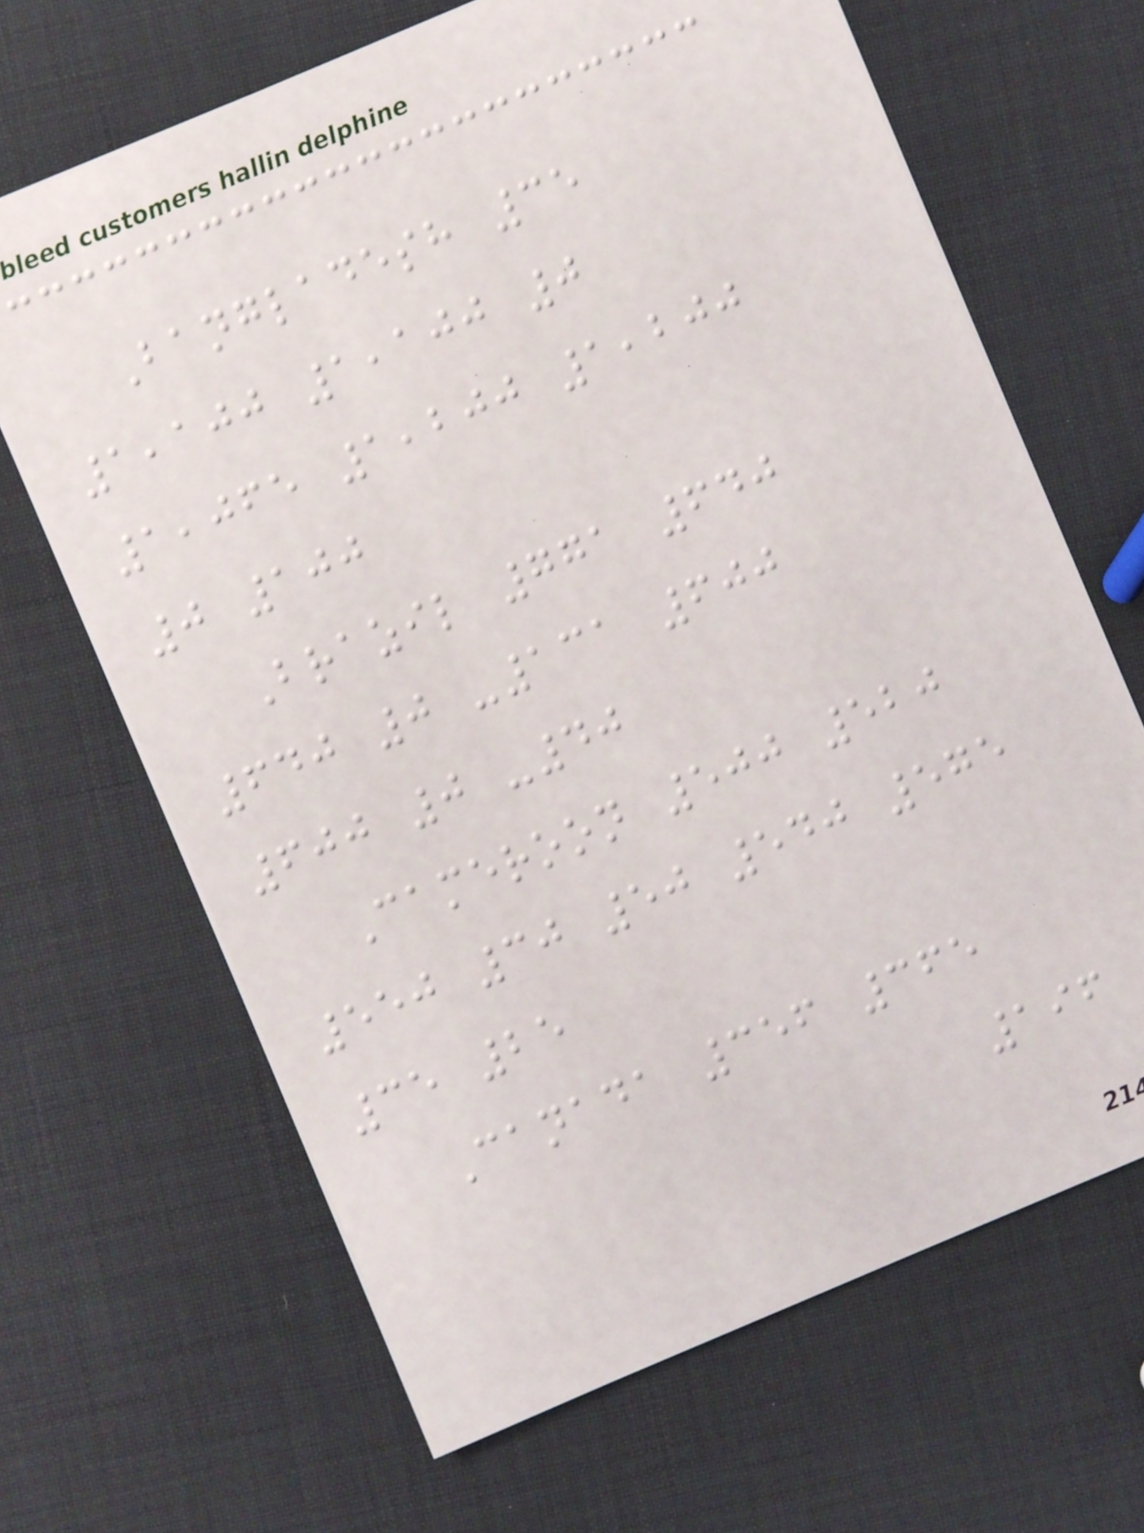Bangladesh 35
1,100 1,100 0
1,065 1,200 1,200
0 100
Brazil 771 640
640 0 -131 600
600 0 -40
Cameroon 500 520
550 30 50 540 575
35 25
Canada 356 365
196
